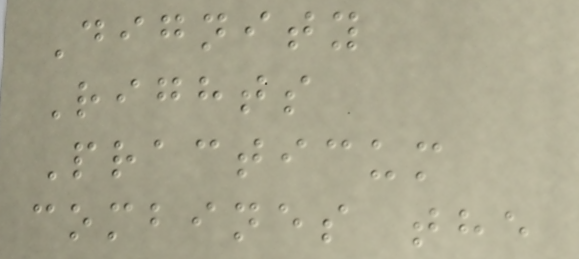Dignity
Rights
Practicum
combines the
